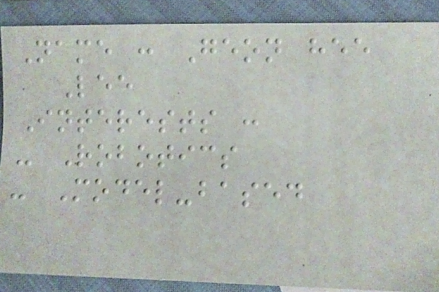Name : Geon hee
Lee
Interests :
- Robotics
- Model-based
